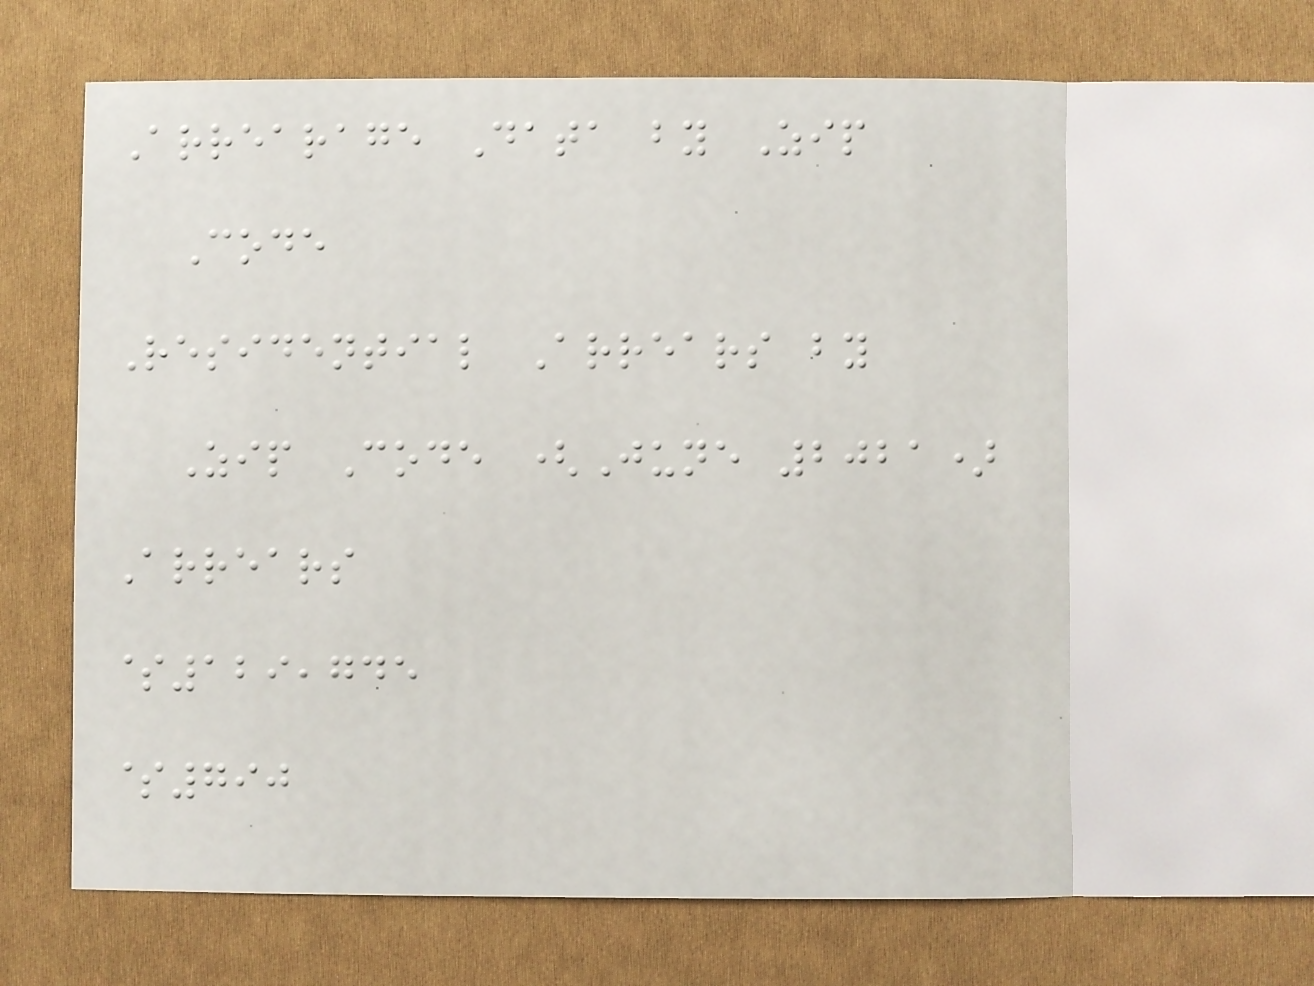Arrearage Data by Zip
Code
Residential Arrears by
Zip Code (June 2021)
Arrears
$129,745
$790
